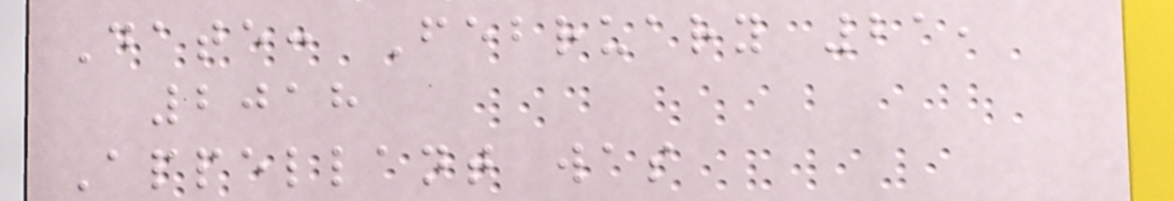Date: February 21,
2018
Appellant was
